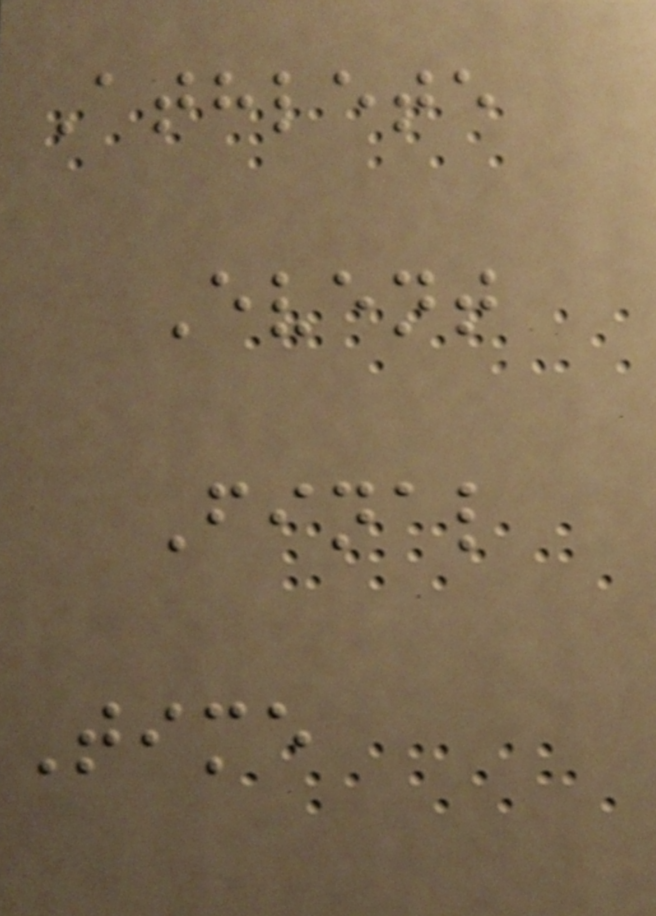Athlete
Event
Final
Time
